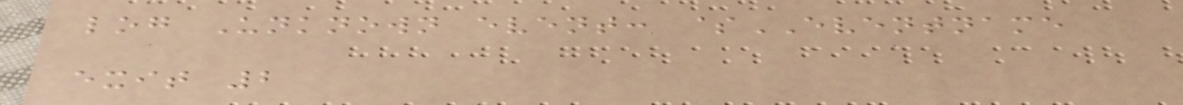log Unknown event: $EVENTNAME
exit 2
